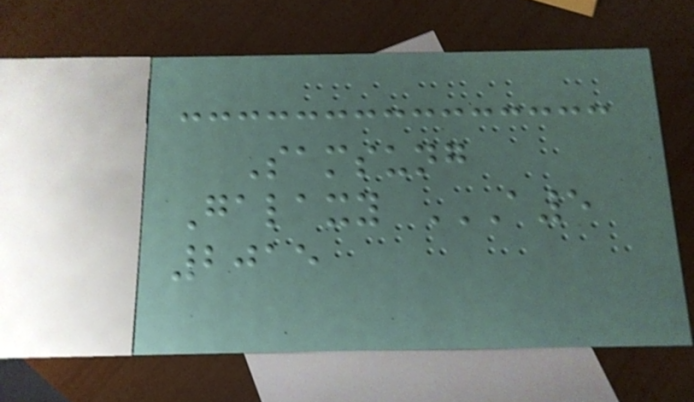Samsung
Galaxy A5
2015
